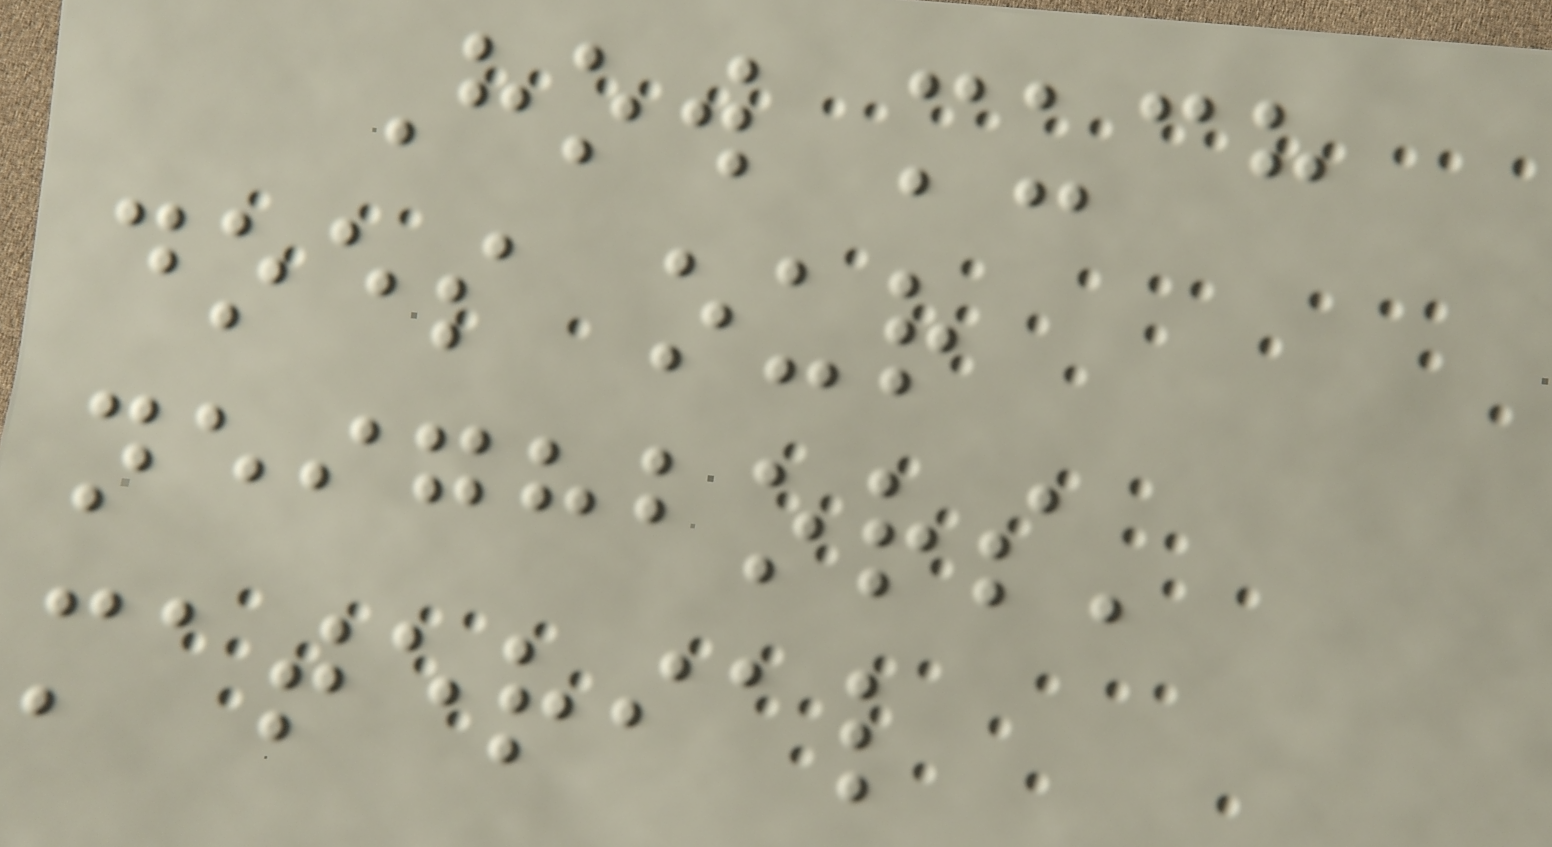How much
does our
neighbors'
material
